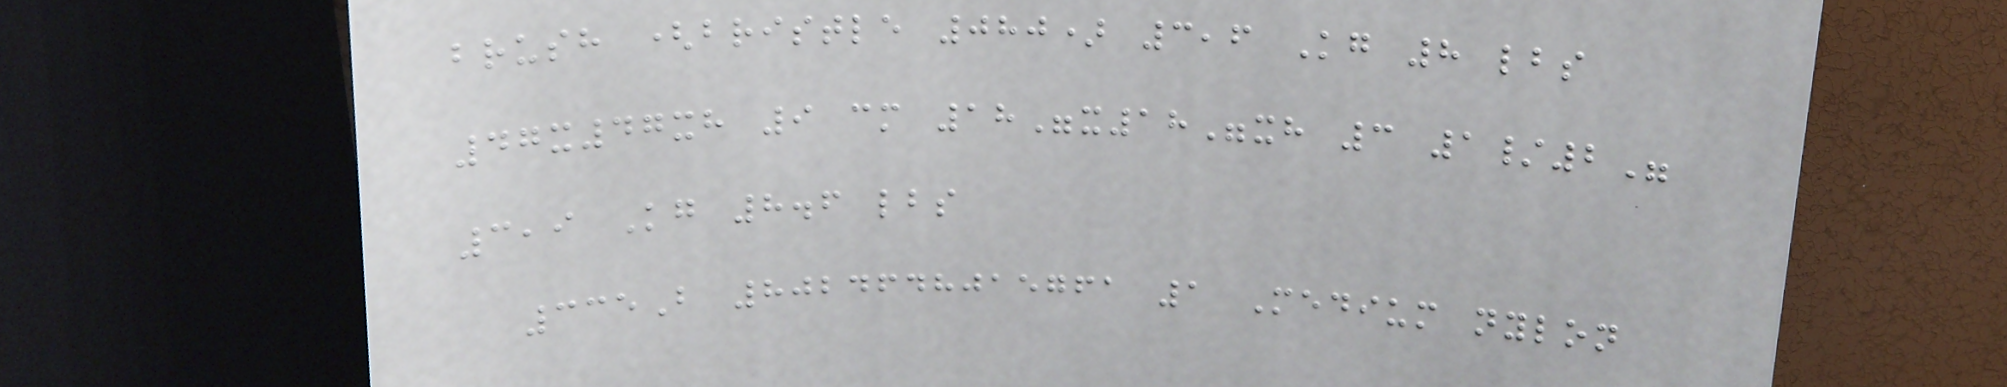brush (bristle 080) 3,6 Kg 8 lbs
47x47xh 9 cm 18"x18"xh 3 1/2"
3,9 Kg 8.6 lbs
335B 8024648015761 1 Medium nylon
